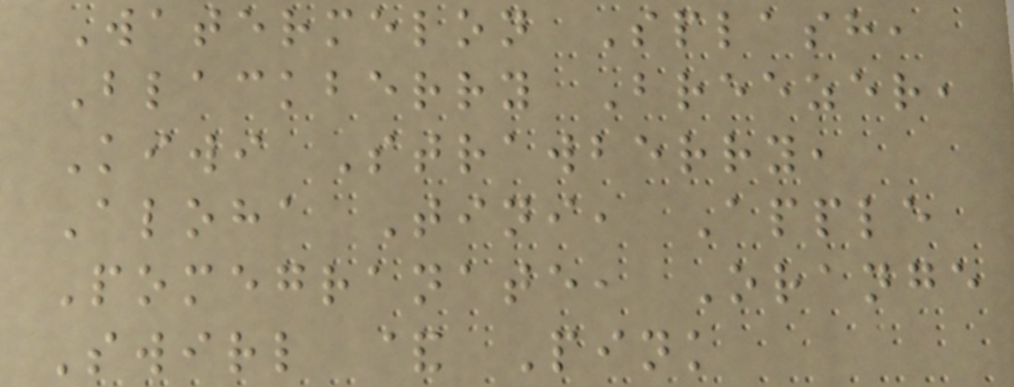Watermelon Splash,
Blackberry Breezer,
Kiwi Strawberry,
Aloha Tini, Apple
Pomegranate, Orange
Swirl & Pink
